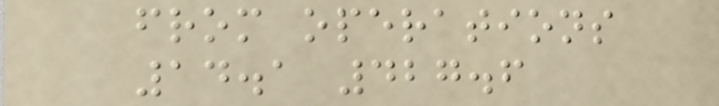from operations
14.1 427.6
